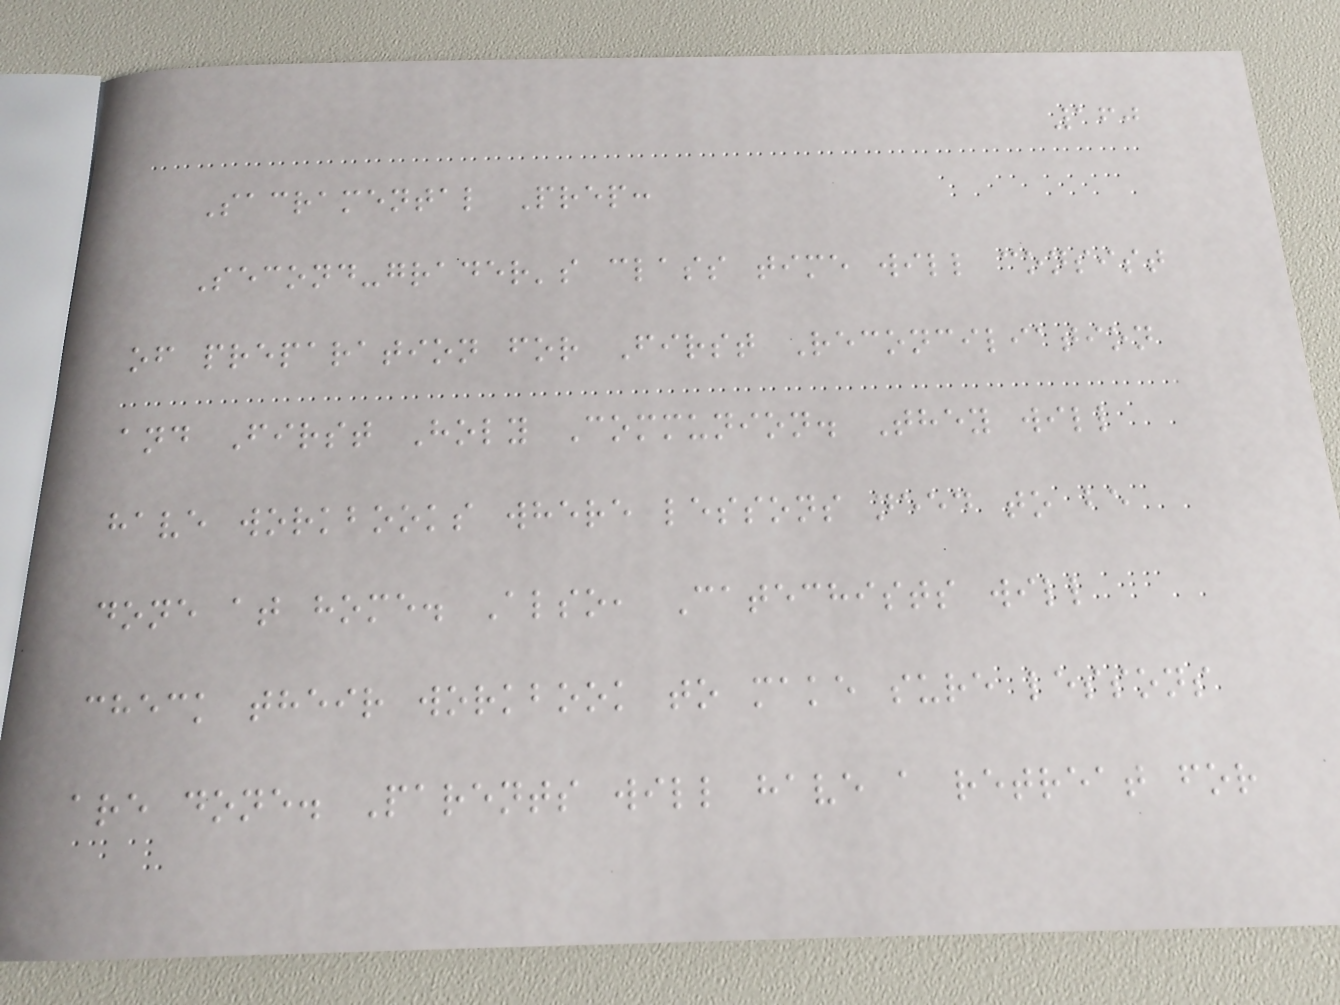160
Sacramental Prep:
Second-grader's class time will consist
of preparation for First Reconciliation
and First Holy Communion. They will
have workbooks where lessons need to be
done at home. Also, Catechists will
check their workbook to make sure lessons
are done. Parents will have a retreat for
